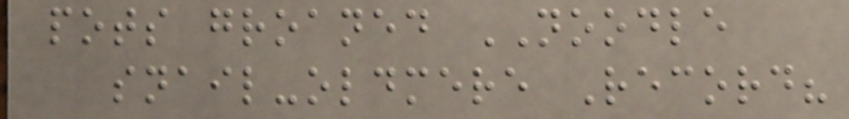pots groaned NOODLE
snail-oldmere Record?
